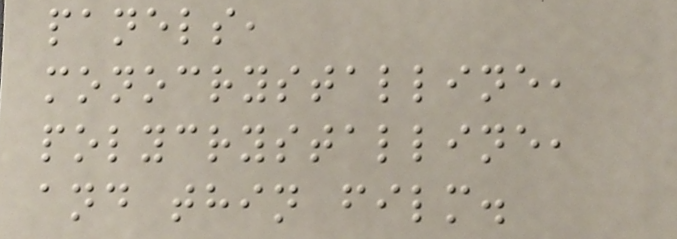panels,
monocrystalline,
polycrystalline,
and thin film.
